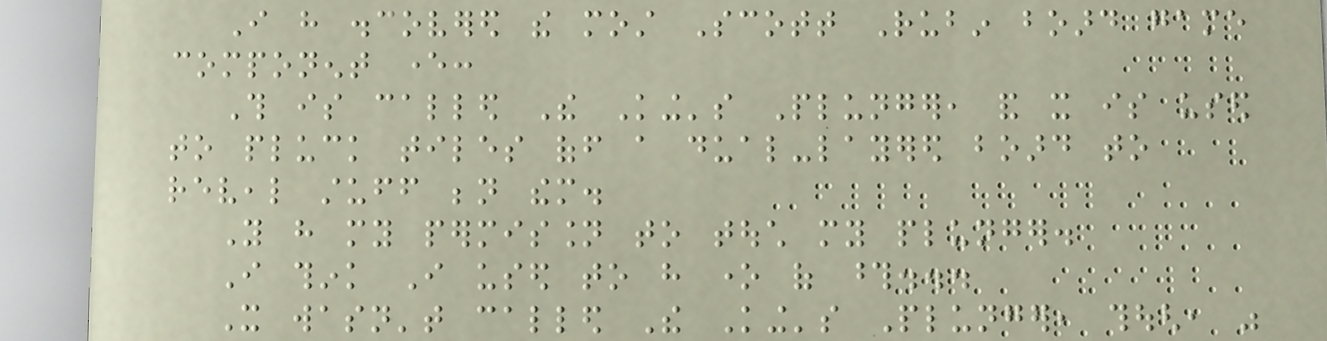I have discovered the most Scott Rubin board game
component ever:
This is called The King's Plunger, and it is used
to pluck tiles off a dual-layered board to
reveal stuff beneath them.
You have my permission to touch my plunger.
I think I used to have one of those...
It wasn't called The King's Plunger, though, was
